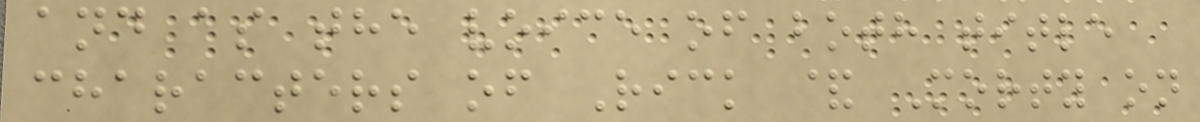and as the voice of both title
characters of Rick & Morty on
